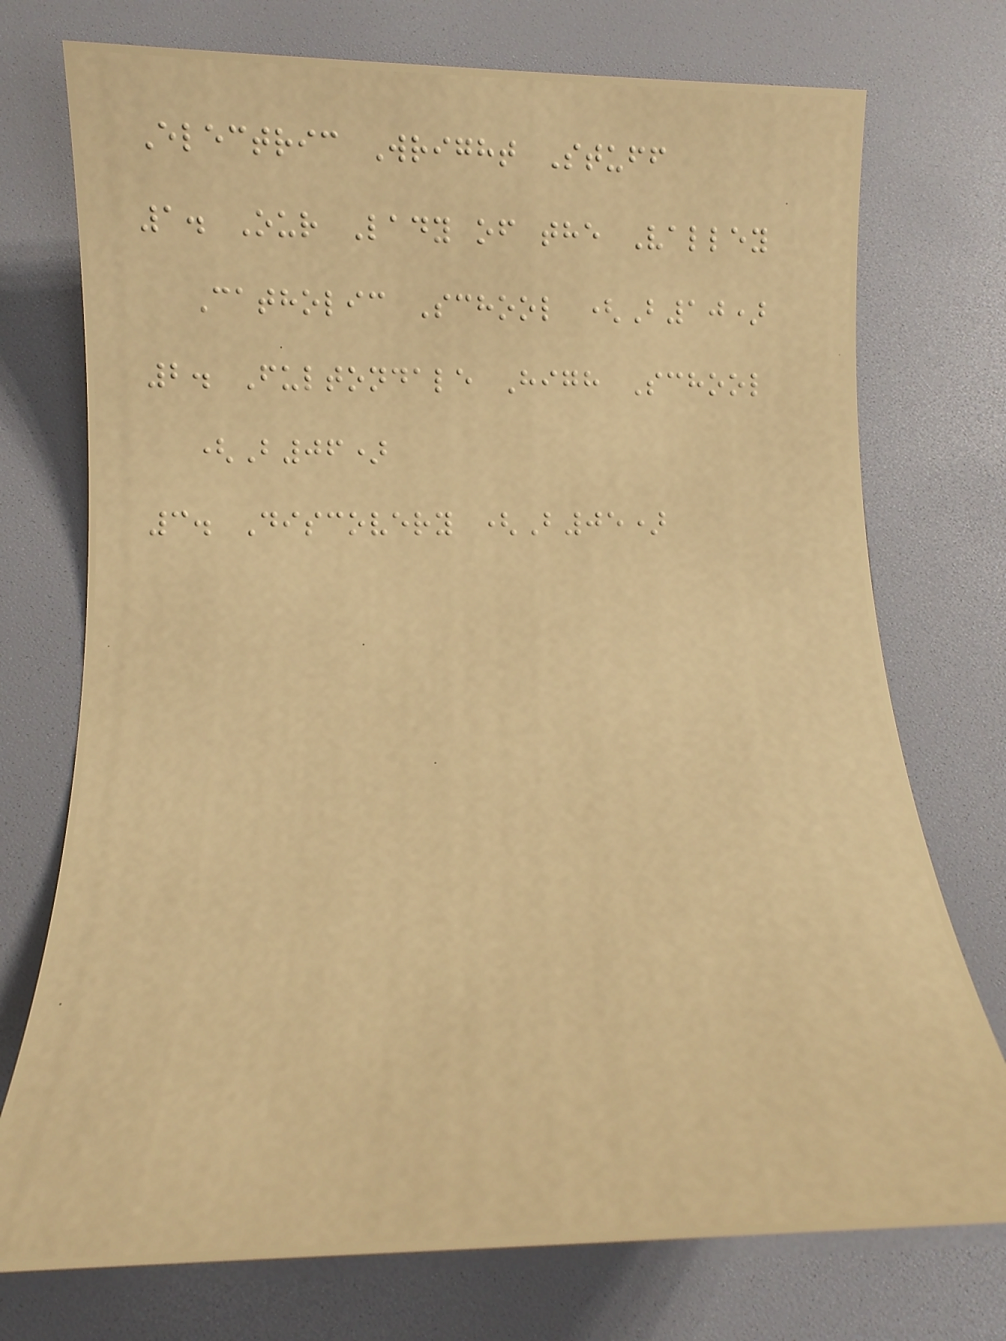Electric Wright Stuff
1. Our Lady of the Valley
Catholic School (B10)
2. Fultondale High School
(B06)
3. Discovery (B05)
